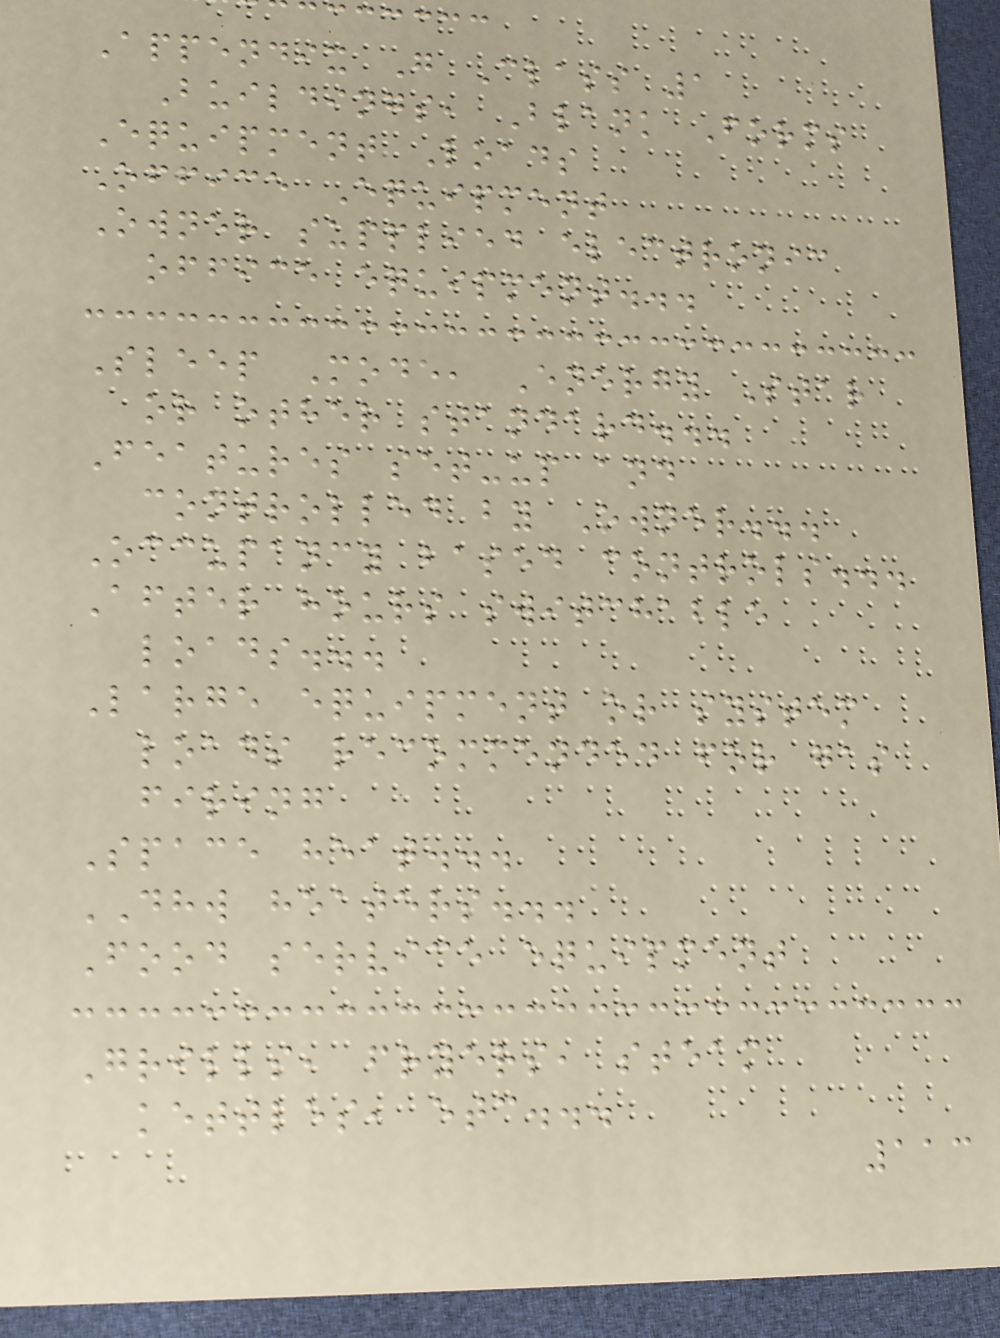Appendix G Class 1
Buildings, Blank Forms
Equipment Loads
Office Equipment
Owner supplied electronic
office equipment...
Sleep Mode, Energy Star
or other standard...
Features set-up and
controlled by Owner...
Occupancy based controls...
After hours switchable
loads...
Large equipment or system
loads recommended for gas
firing
Space heat...
DHW heaters...
Food service equipment
Grills, fryers, steam
kettles, etc...
113
